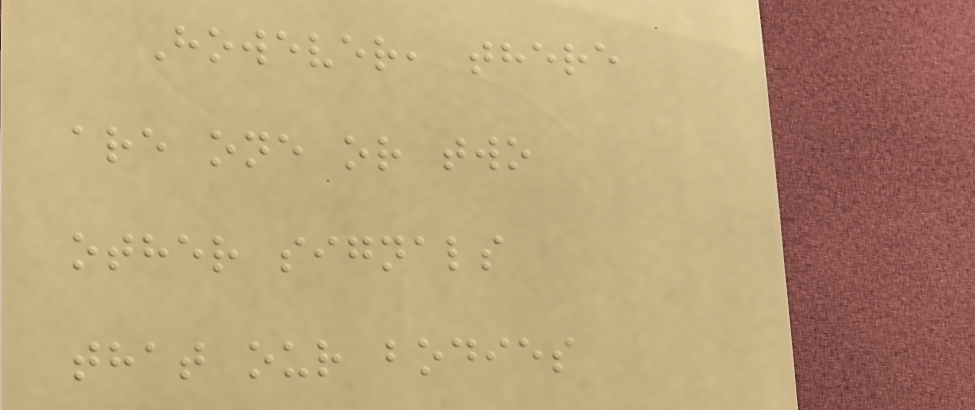However, there
are one or two
other signals
that our bodies
